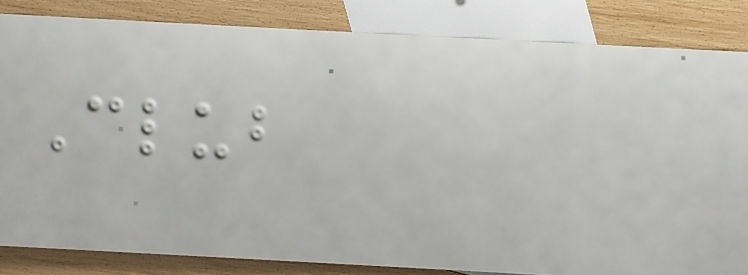Club
